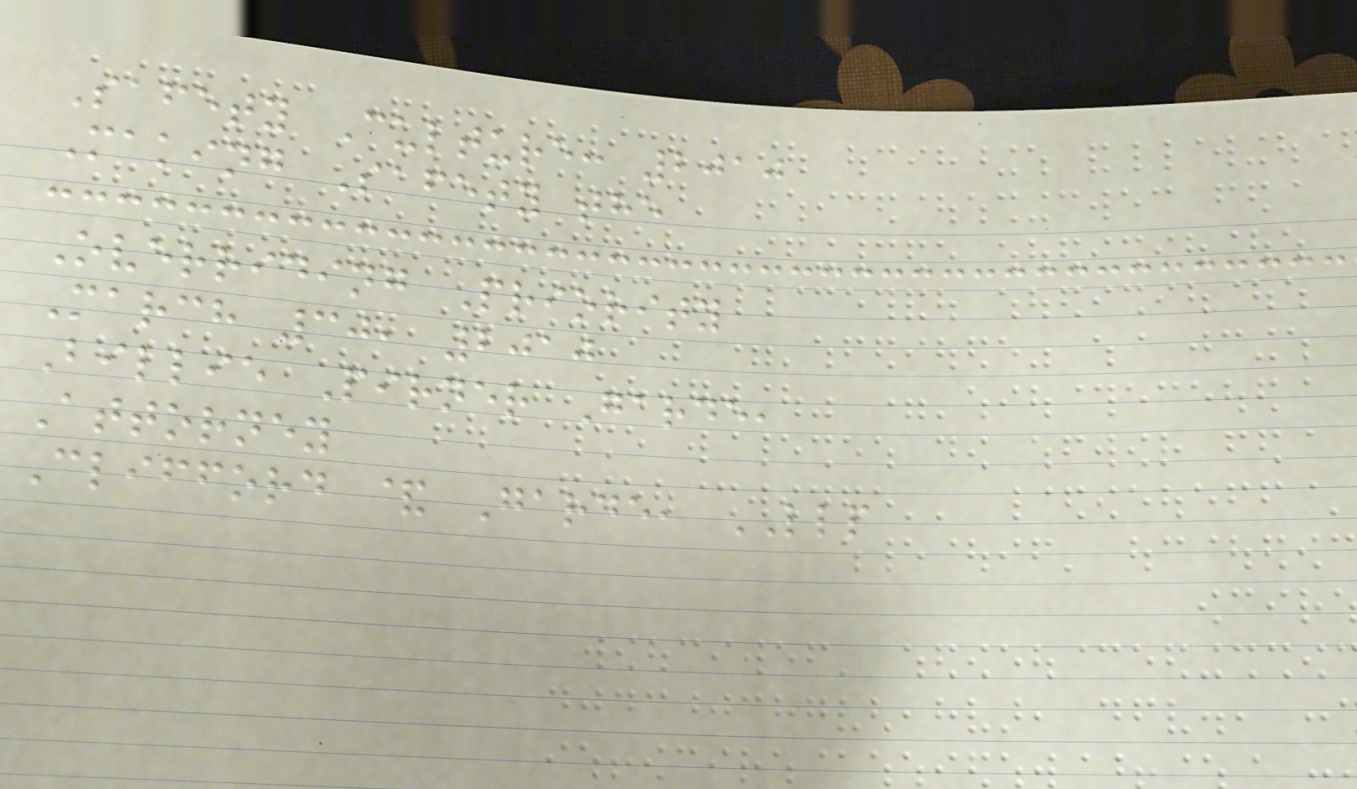Safety Culture: 2010
Making Safety the
Overriding Priority
March 30, 2010
Billie Pirner Garde,
Attorney
Clifford & Garde, LLP
